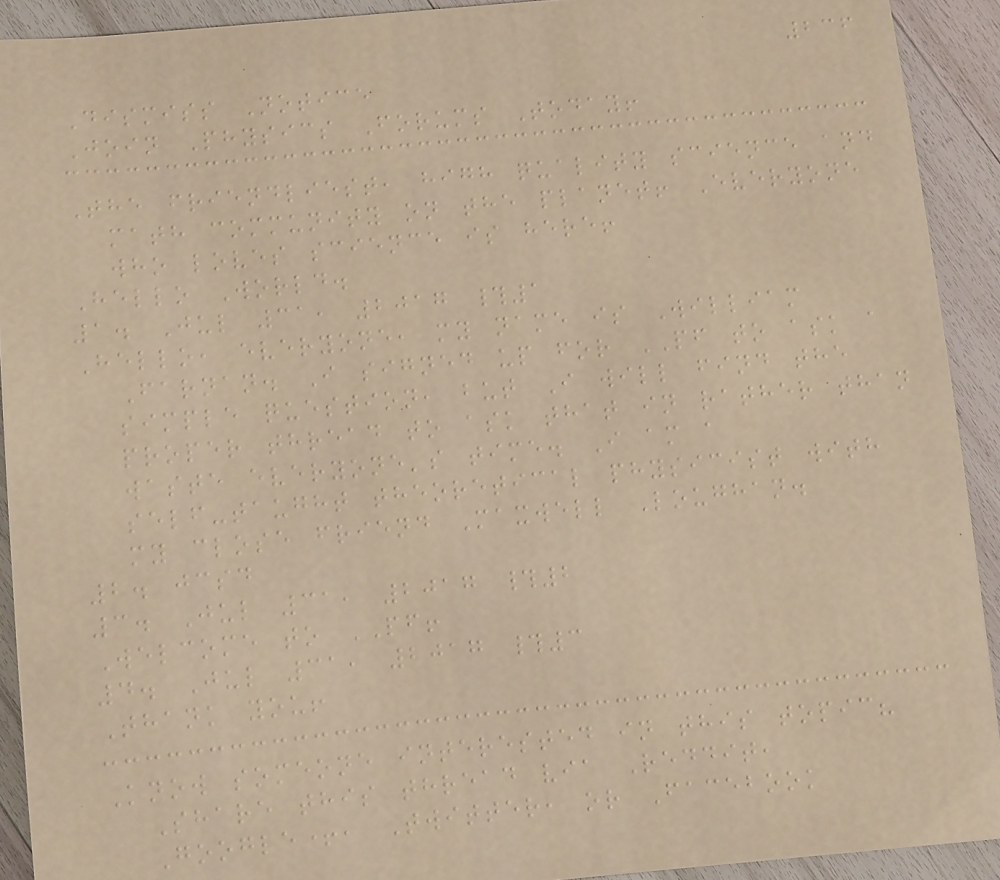236
Dismiss Notice
Join Physics Forums Today!
The friendliest, high quality science and
math community on the planet! Everyone
who loves science is here!
Hello World.
1. Jul 31, 2017 #1
Hello, everyone, my name is William
Farnan. I signed up for PF to ask a
simple question, but I will find the
proper thread to ask that in rather than
waste everyone's time. I am a
self-taught theoretical physicist with
my close friend Maxwell Loughan.
2. jcsd
3. Jul 31, 2017 #2
Welcome to PF!
4. Jul 31, 2017 #3
Thank you!
Know someone interested in this topic?
Share this thread via Reddit,
Google+, Twitter, or Facebook
